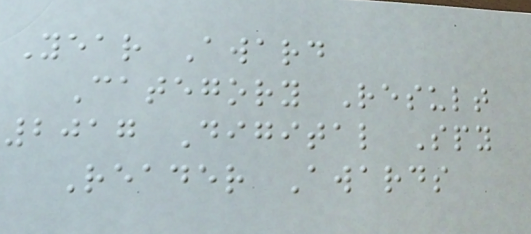Year Award
Category Result
2017 Digital Spy
Reader Awards
